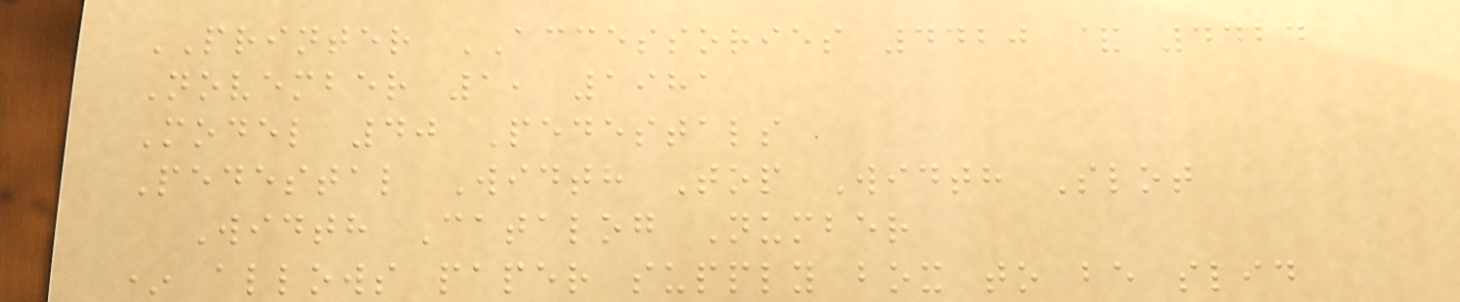PRINTER ACCESSORIES 4420 & 4424
November 1, 1981
Model 40 Pedestals
Pedestal Width Top Width Slot
Width Catalog Number
* allows paper supply box to be slid
